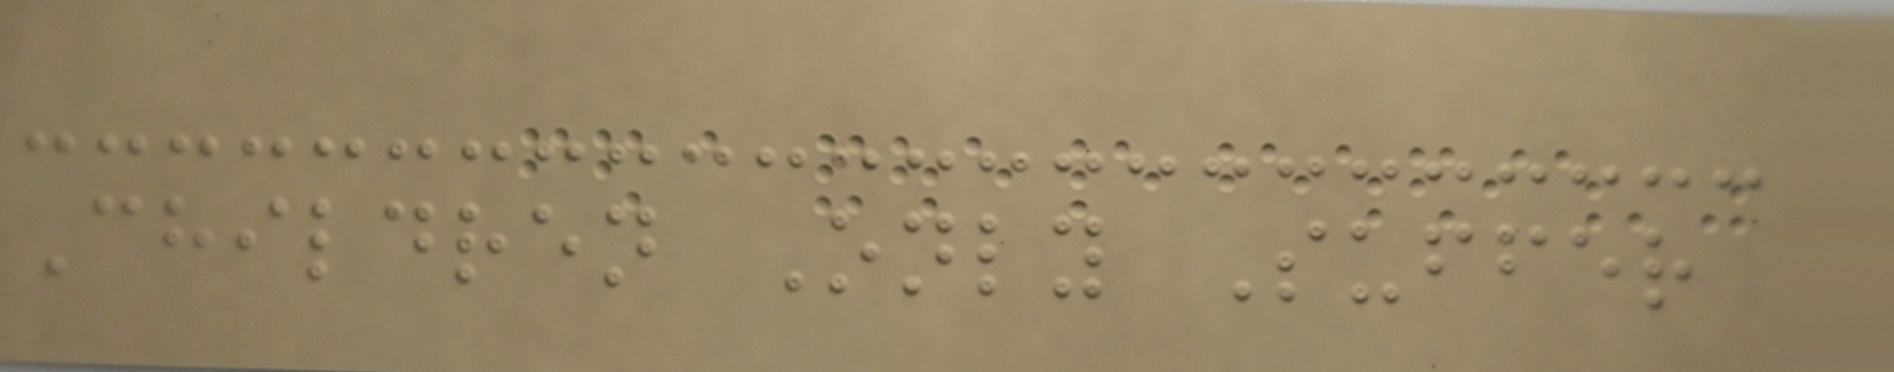Children Only Suffer
